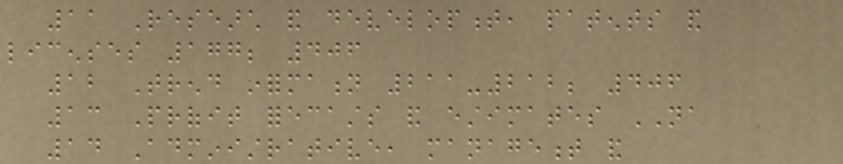11 Research and development, patents and
licenses 177; 406
12 Trend information 211-212; 406
13 Profit forecasts and estimates NA
14 Administrative, management and
